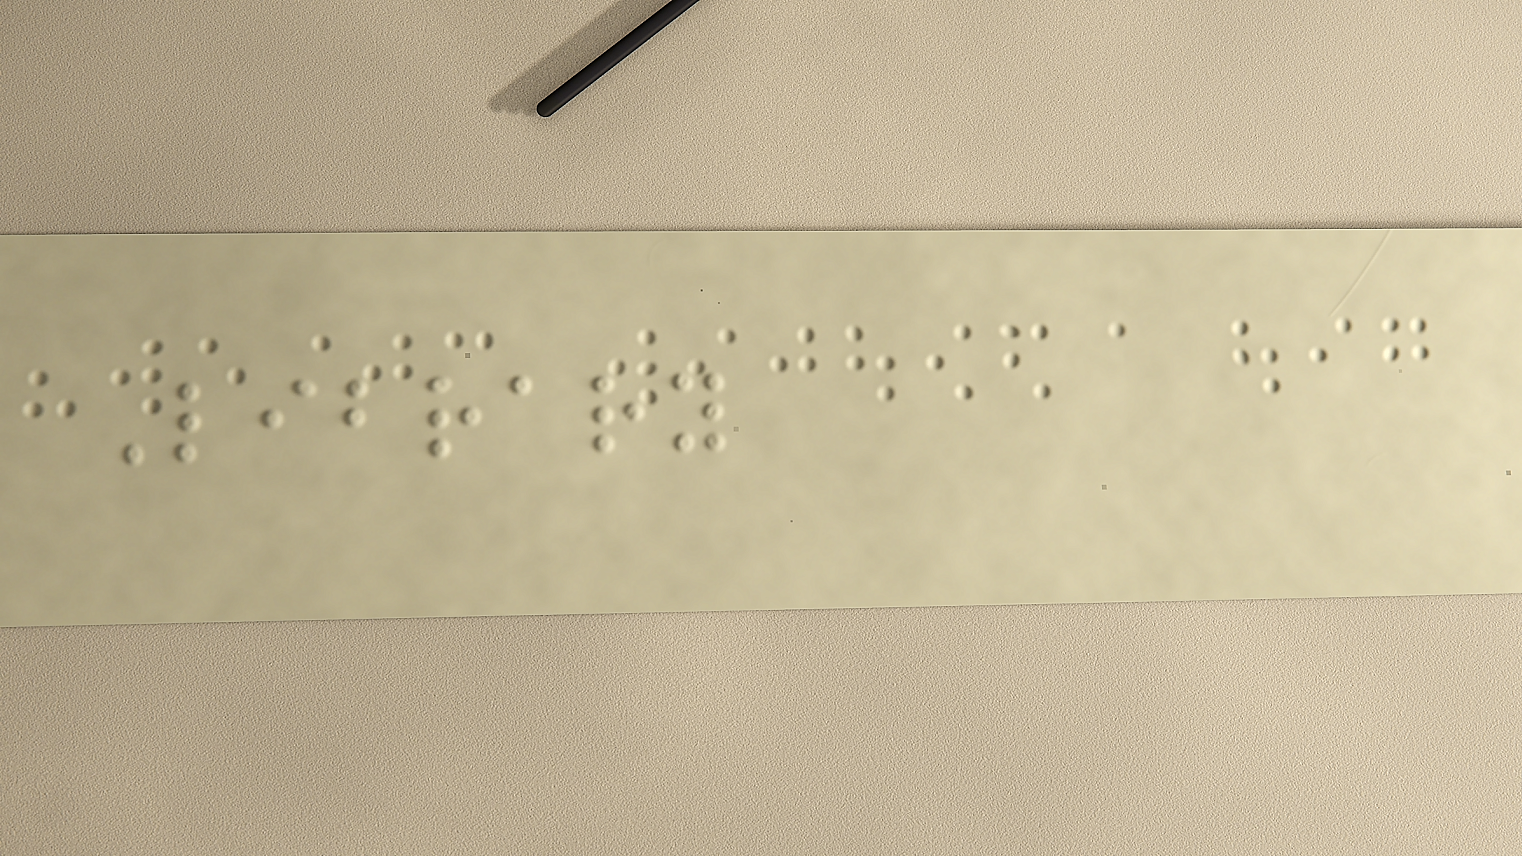Library
